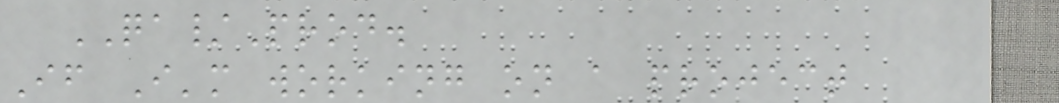QA/Prod.
If I'm working on a project
